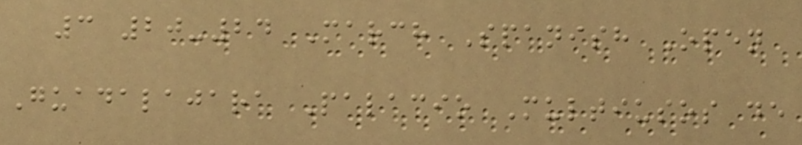3 20-24 March Spanish Open
Guadalajara Palacio Multiusos de
